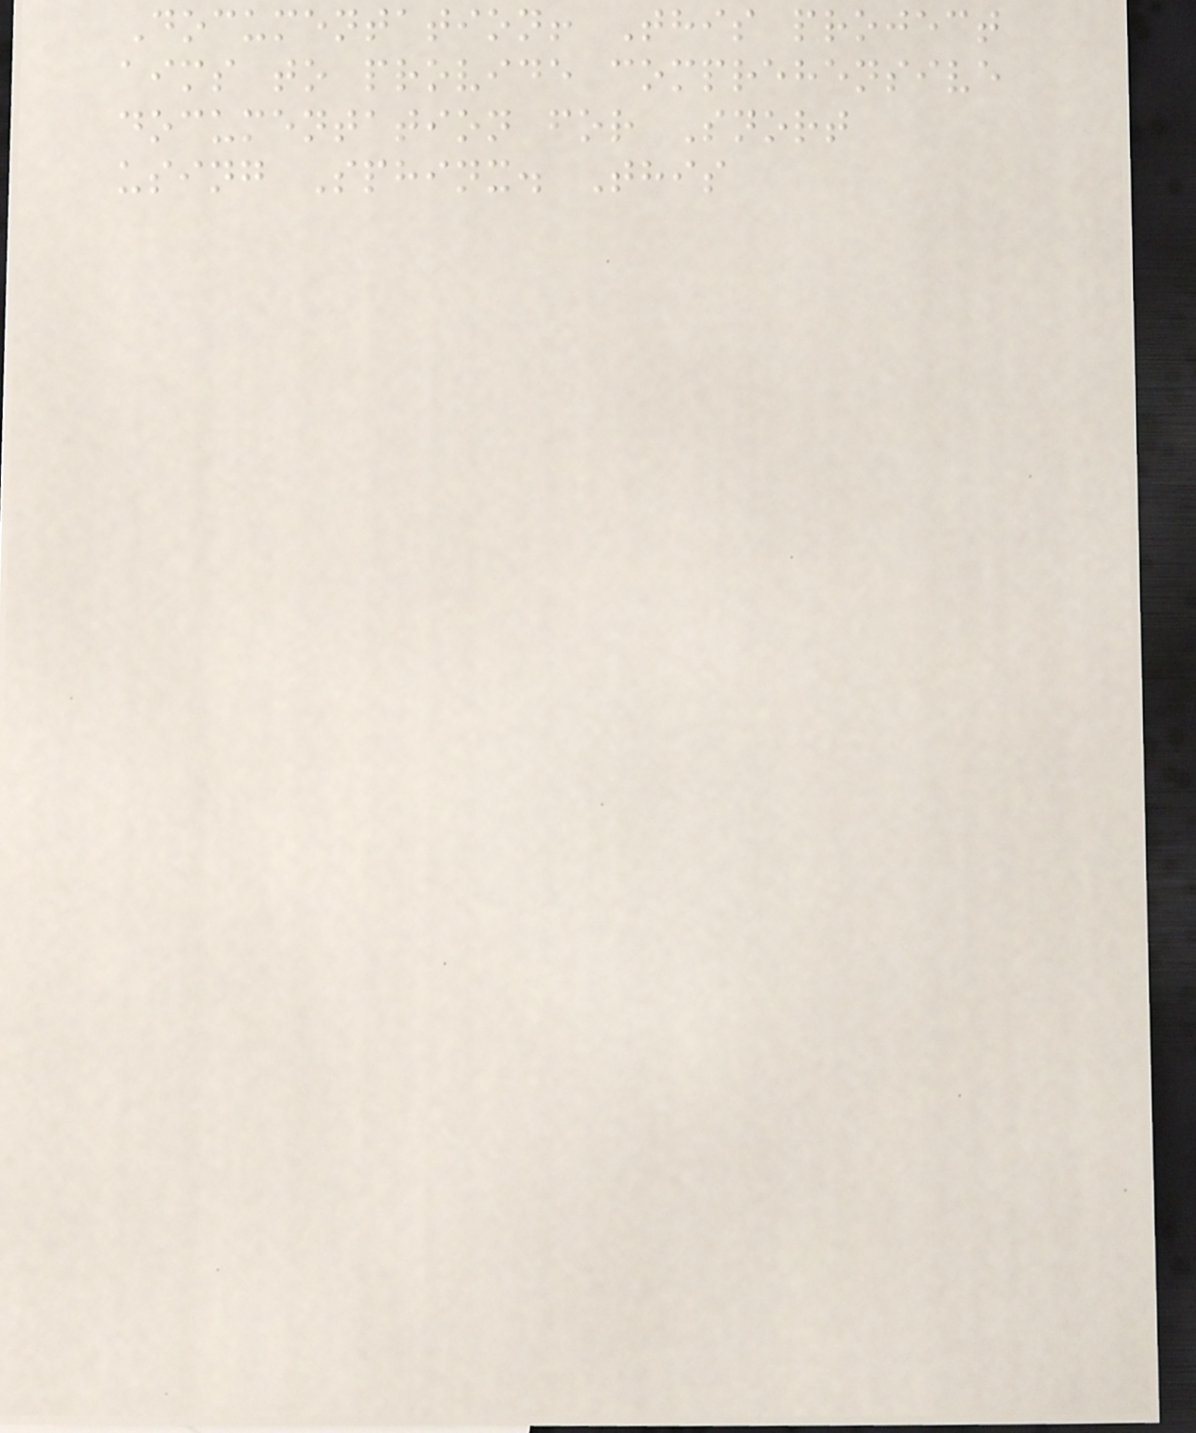Documentation! This project
aims to provide comprehensive
documentation for Snort
using Sphinx. This
